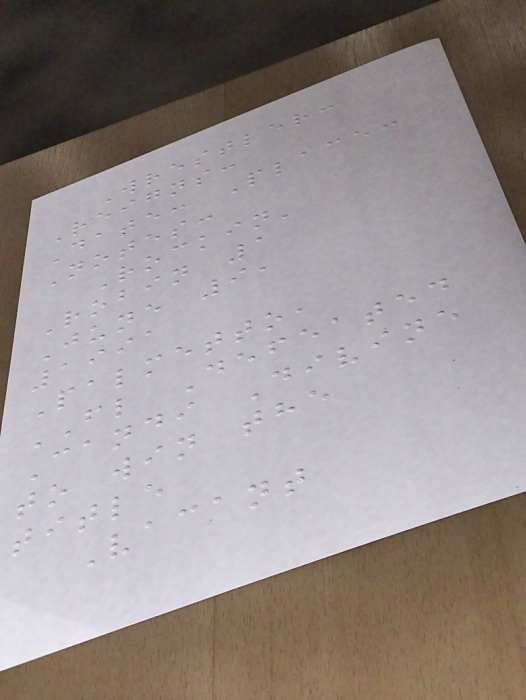Wrestler:
Reigns:
Date: Place:
Notes:
Rockin'
Robin 1
June 9,
1991
Palmetto,
FL Defeated
Candi Divine
to win the
title
Vacant
